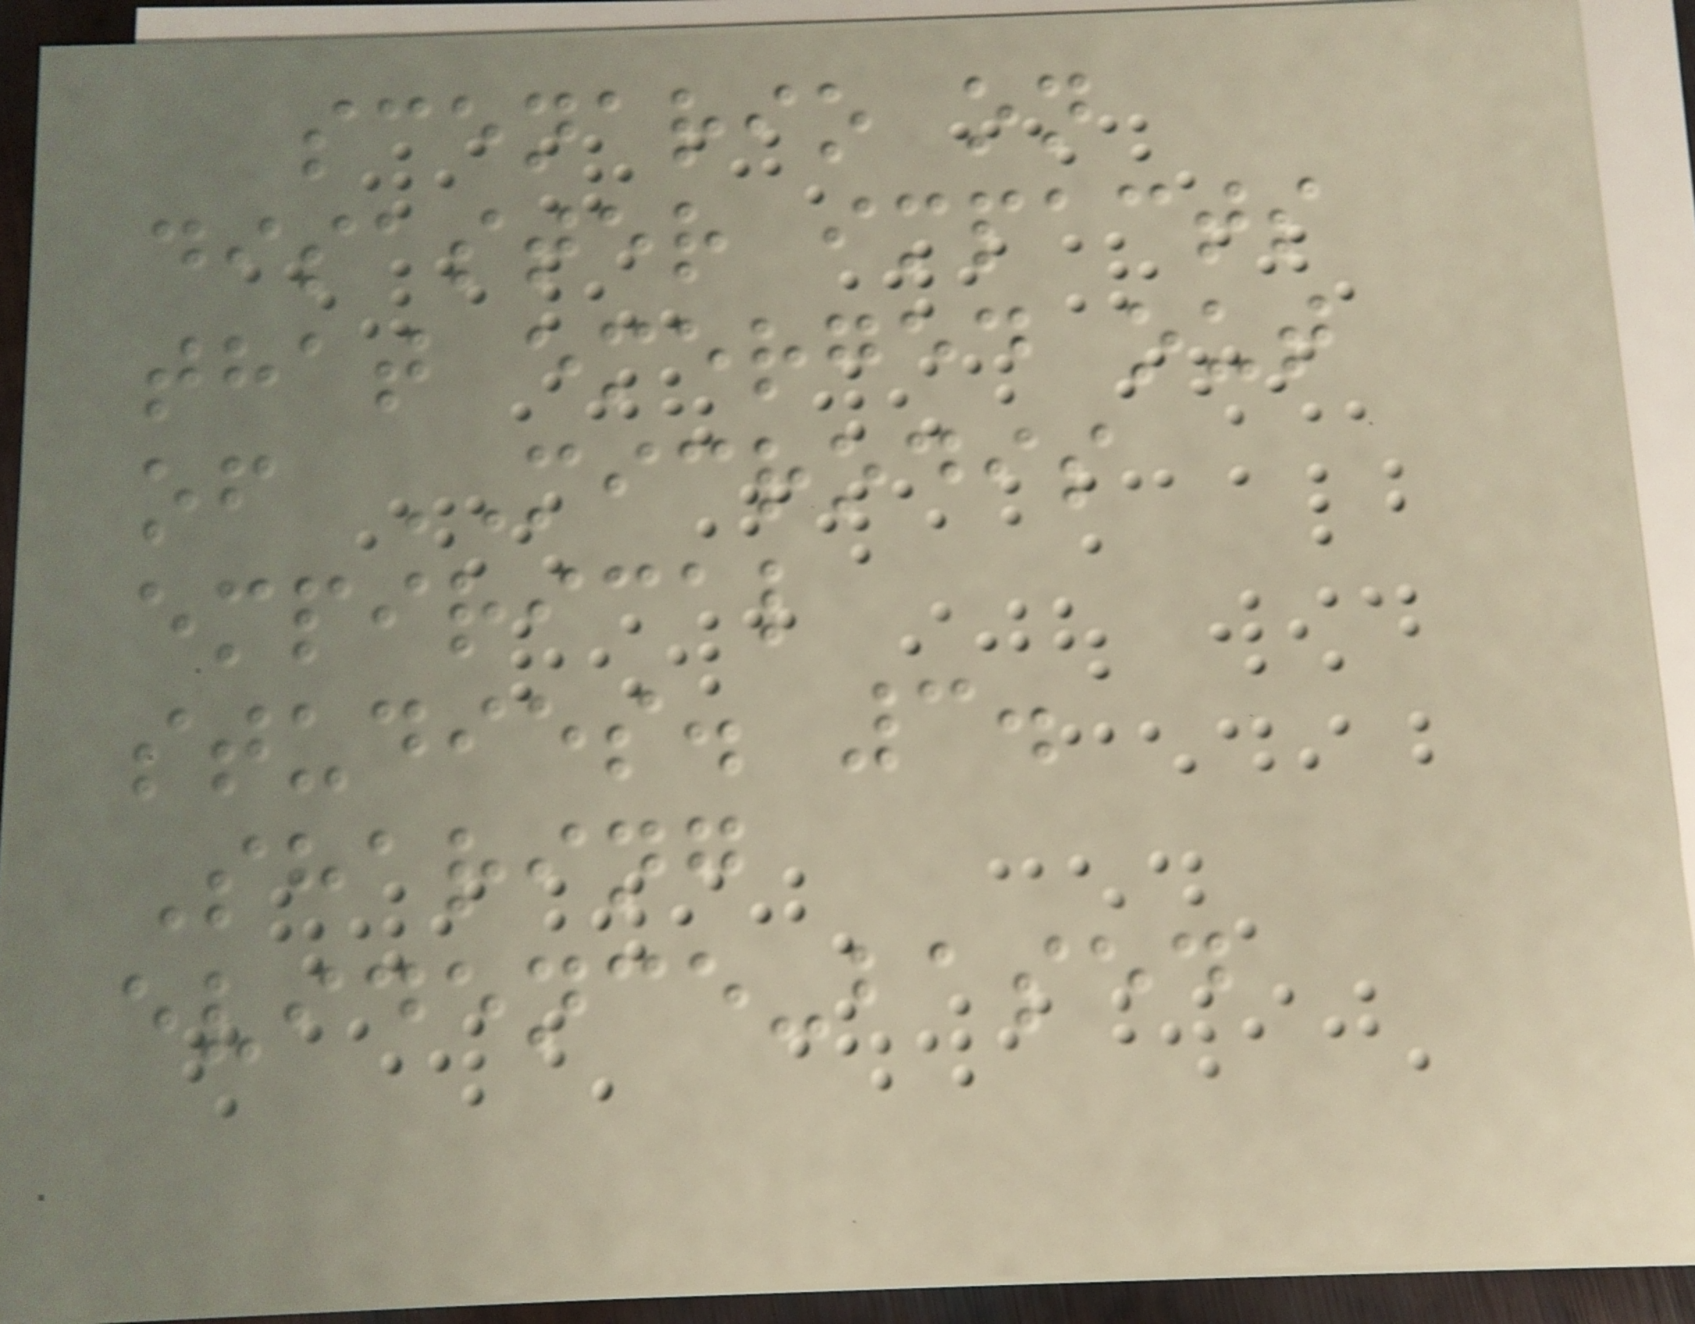scenario on
disaster impacts
that emerged out
of MICRODIS
empirical
studies. 3.
Sharing
evidence-based
